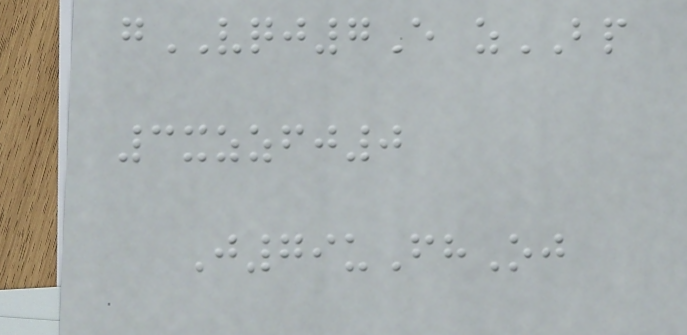gVQJ7E zBP
3xzzfj0
J79uFhOj
